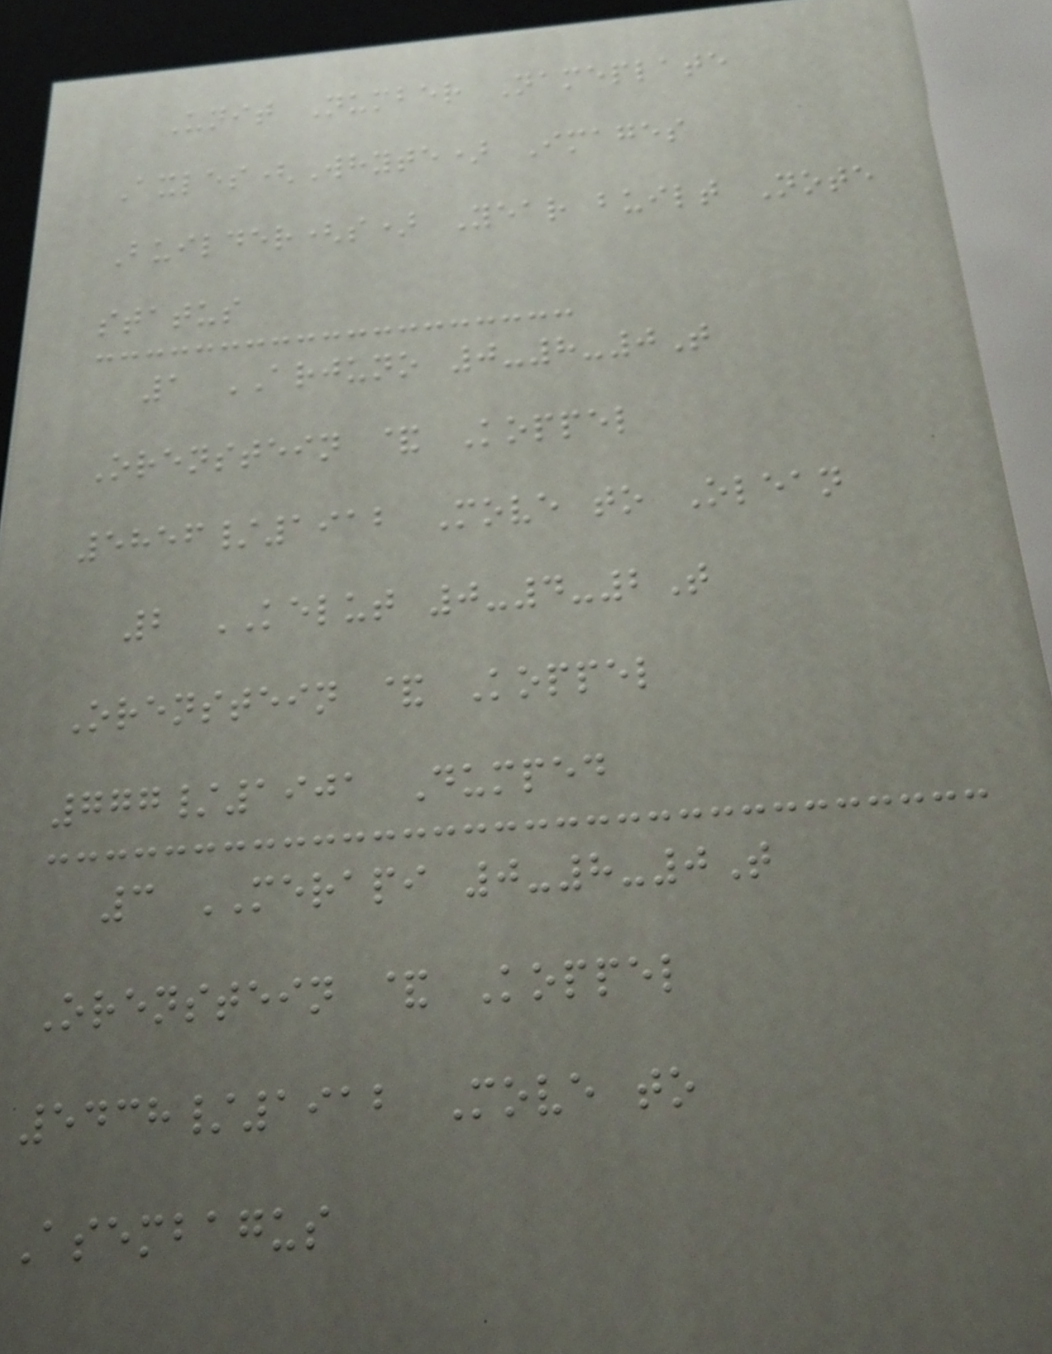Unit Number Nameplate
Axles(Whyte) Images
Builder(s) Year built Note
status
1 ARJUNO 0-8-0T
Orenstein & Koppel
5856/1912 Move to Olean
2 KELUT 0-4-2T
Orenstein & Koppel
777/1901 Dumped
3 MERAPI 0-8-0T
Orenstein & Koppel
5438/1912 Move to
Asembagus
